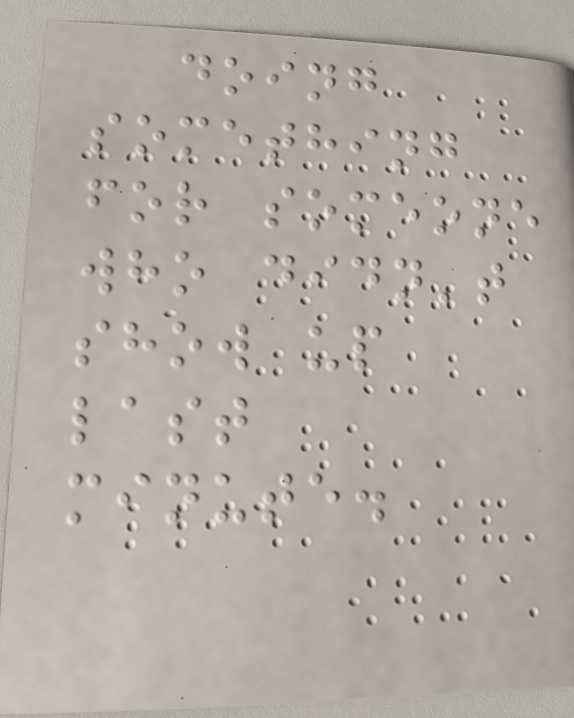doing
something
for someone
who didn't
show up
last
minute.
